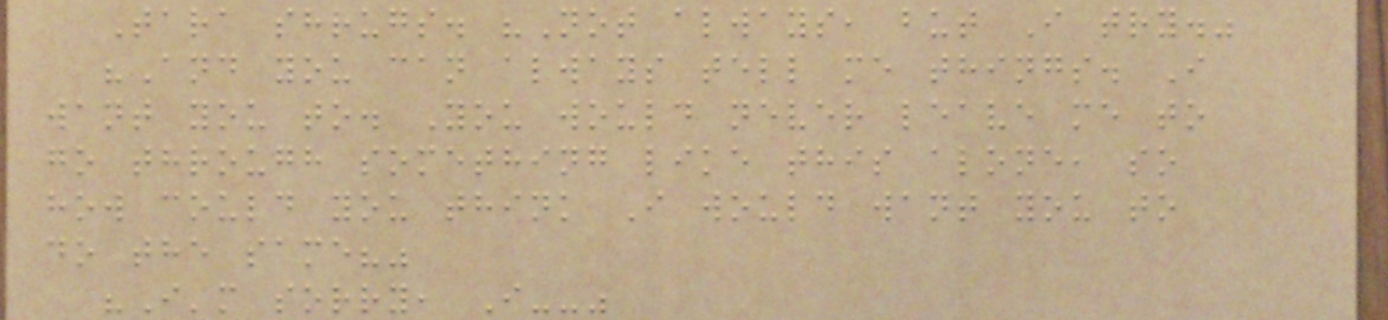Tara shrugs. "Not always, but I try."
"And you can always tell me things. I
want you to. You would never leave me to
go through something like this alone, so
how could you think I would want you to
do the same?"
"I'm sorry, I--"
